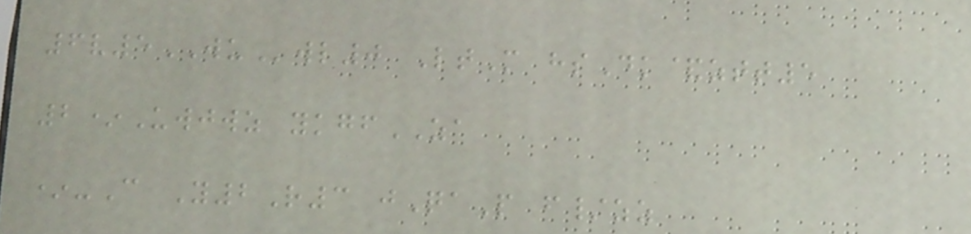6v5WUwl0 LtM hsDk&ztt5
2*Uwjwz ykgfZA
*-C Y2R3 jQaP f/zz
